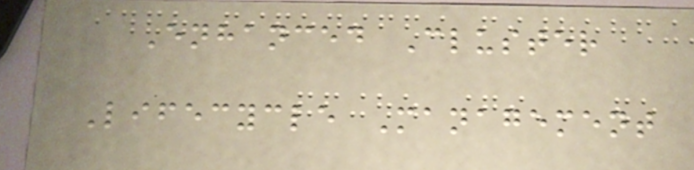Enhanced Cluster
Lifecycle Management
